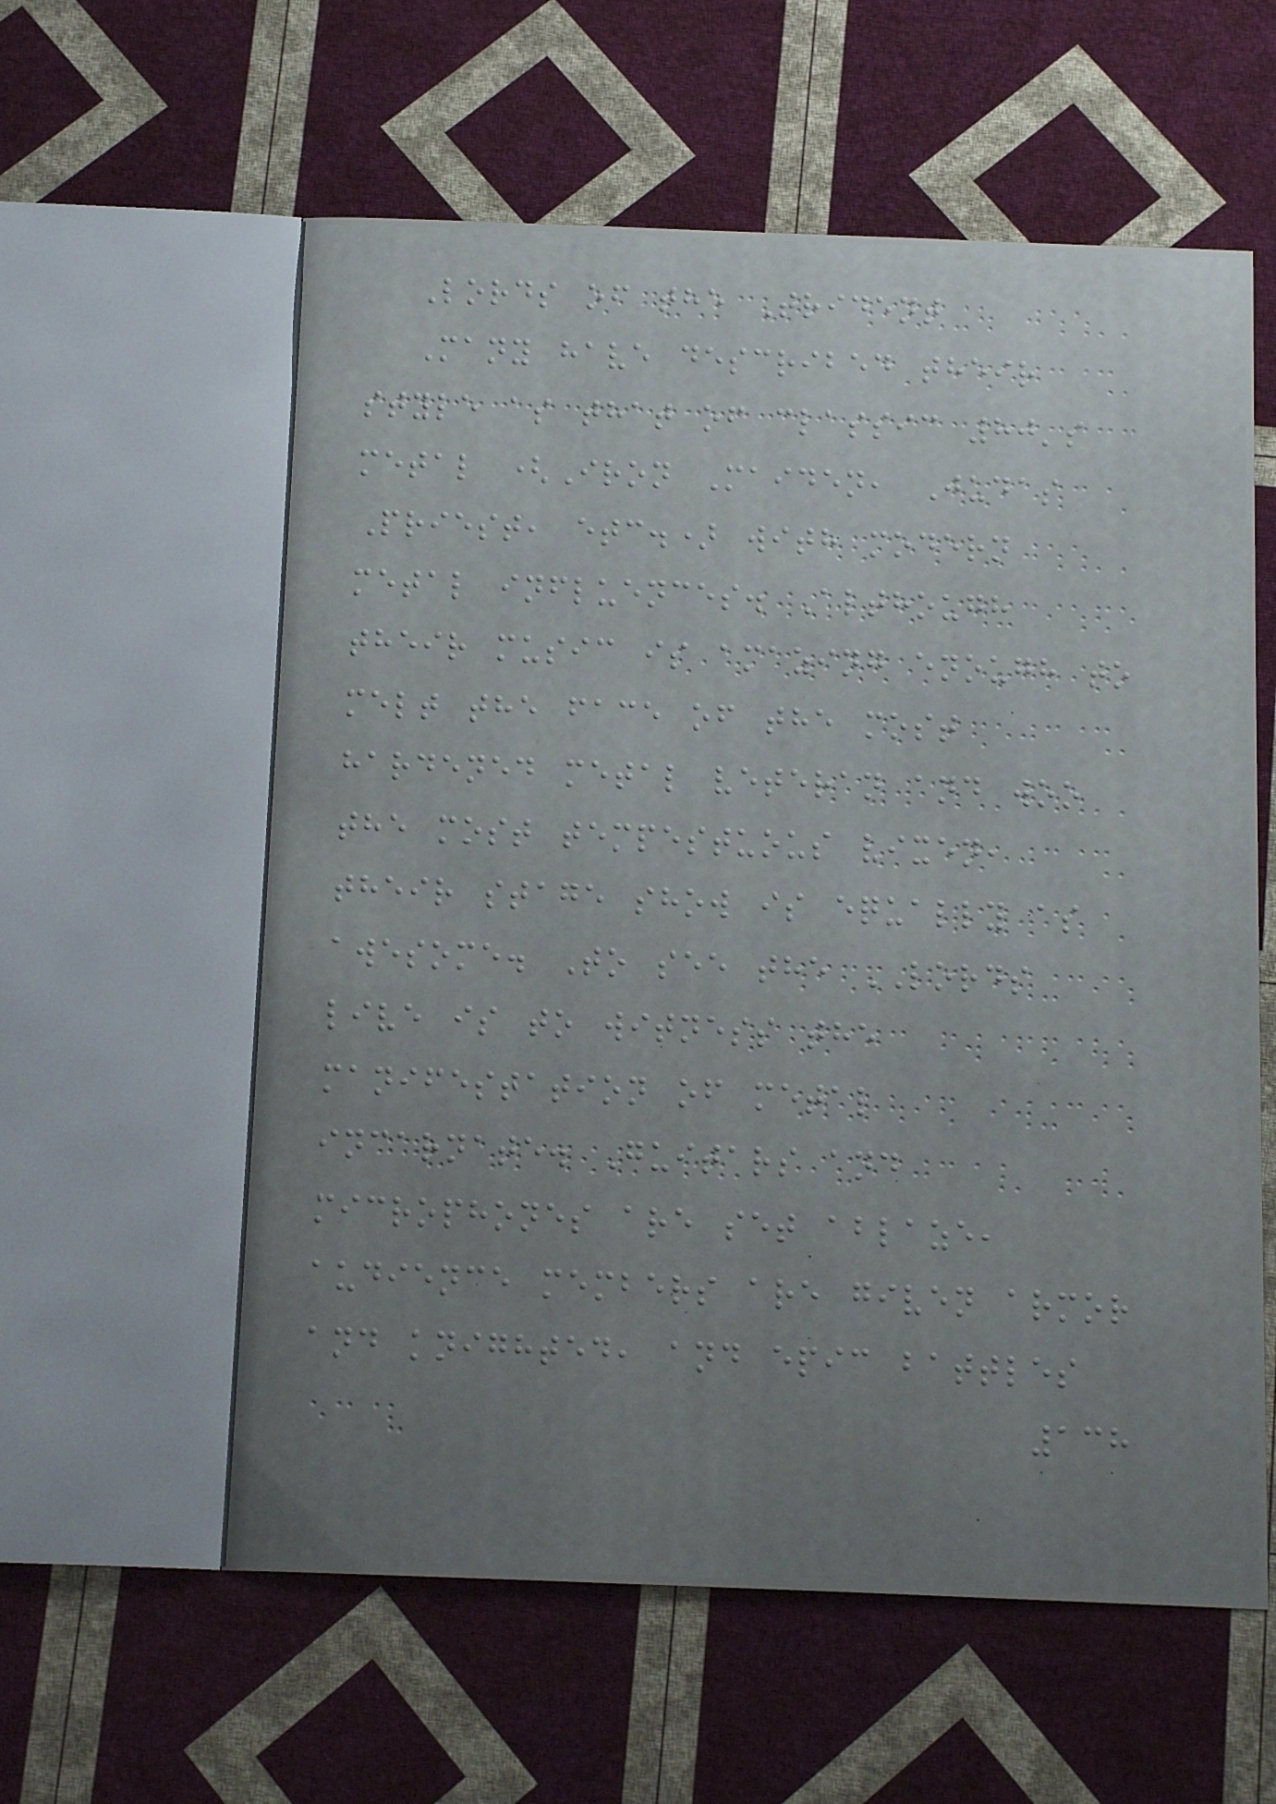Lords of the Trident
Many have described their
style as that of classic 80's
metal (Iron Maiden, Judas
Priest, etc.) with modern
metal influences. Although
their music is amazing enough to
melt the face of the most
hardened metal veteran and woo
the most tempestuous vixen,
their stage show is equally as
awesome. To see the LORDS
live is to witness the
manifestation of metal
incarnate. Guitars and
microphones are set ablaze,
audience members are given armor
and knighted, and epic battles
138
